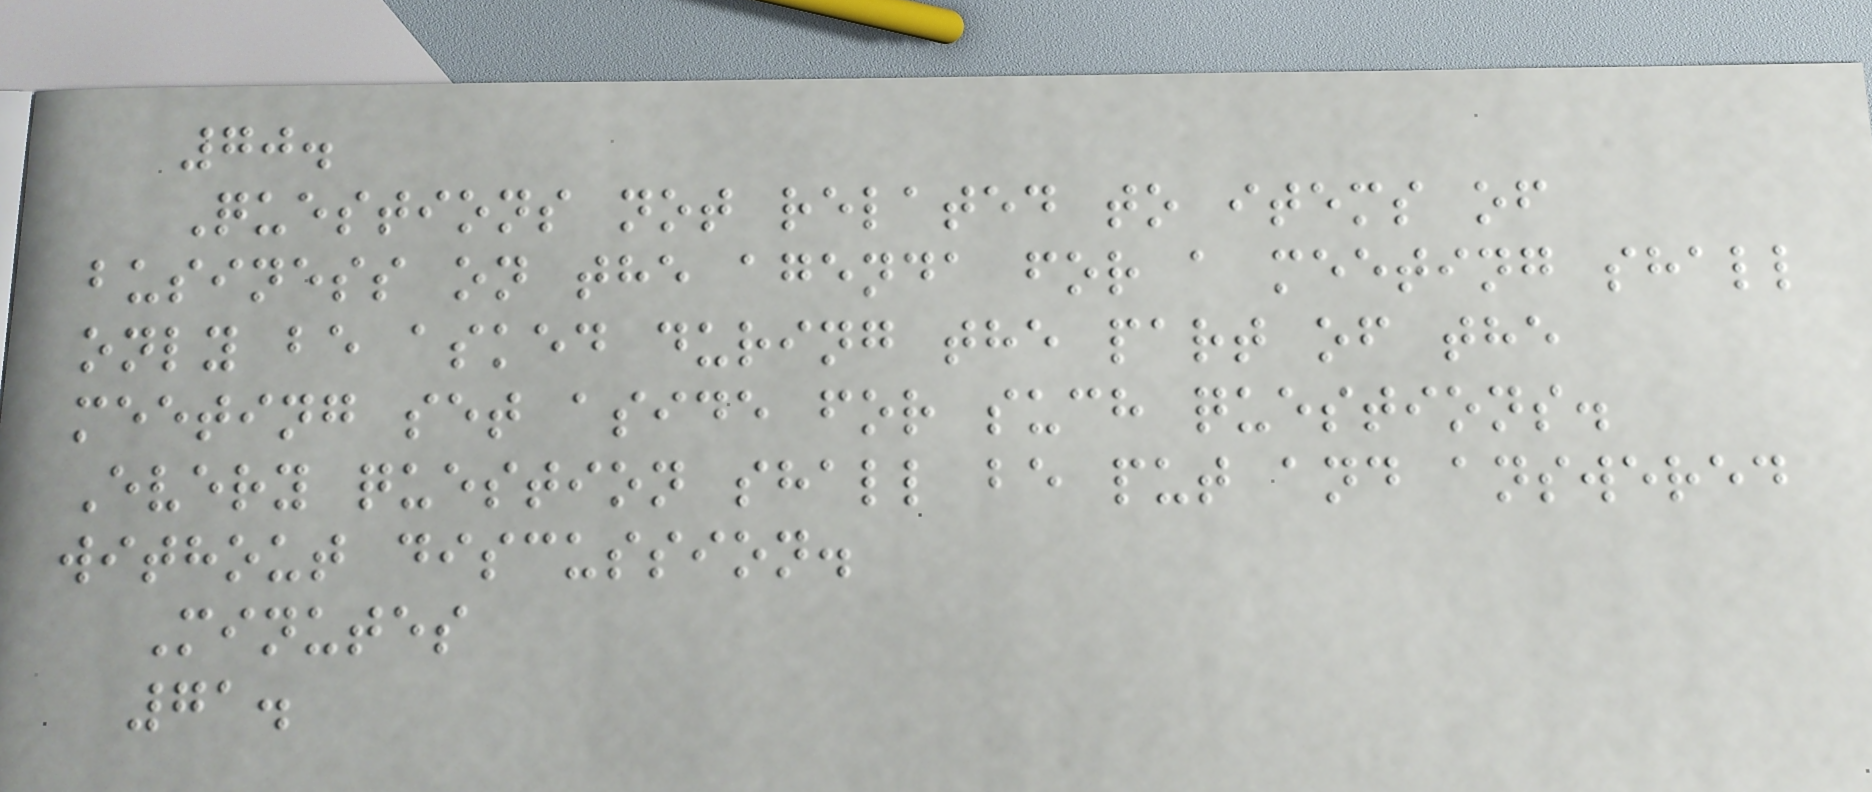70.
Questions not related to items of
business on the agenda for a meeting shall
only be asked during the part of the
meeting set aside for such questions.
Every question shall be put and answered
without discussion.
Minutes
71.
